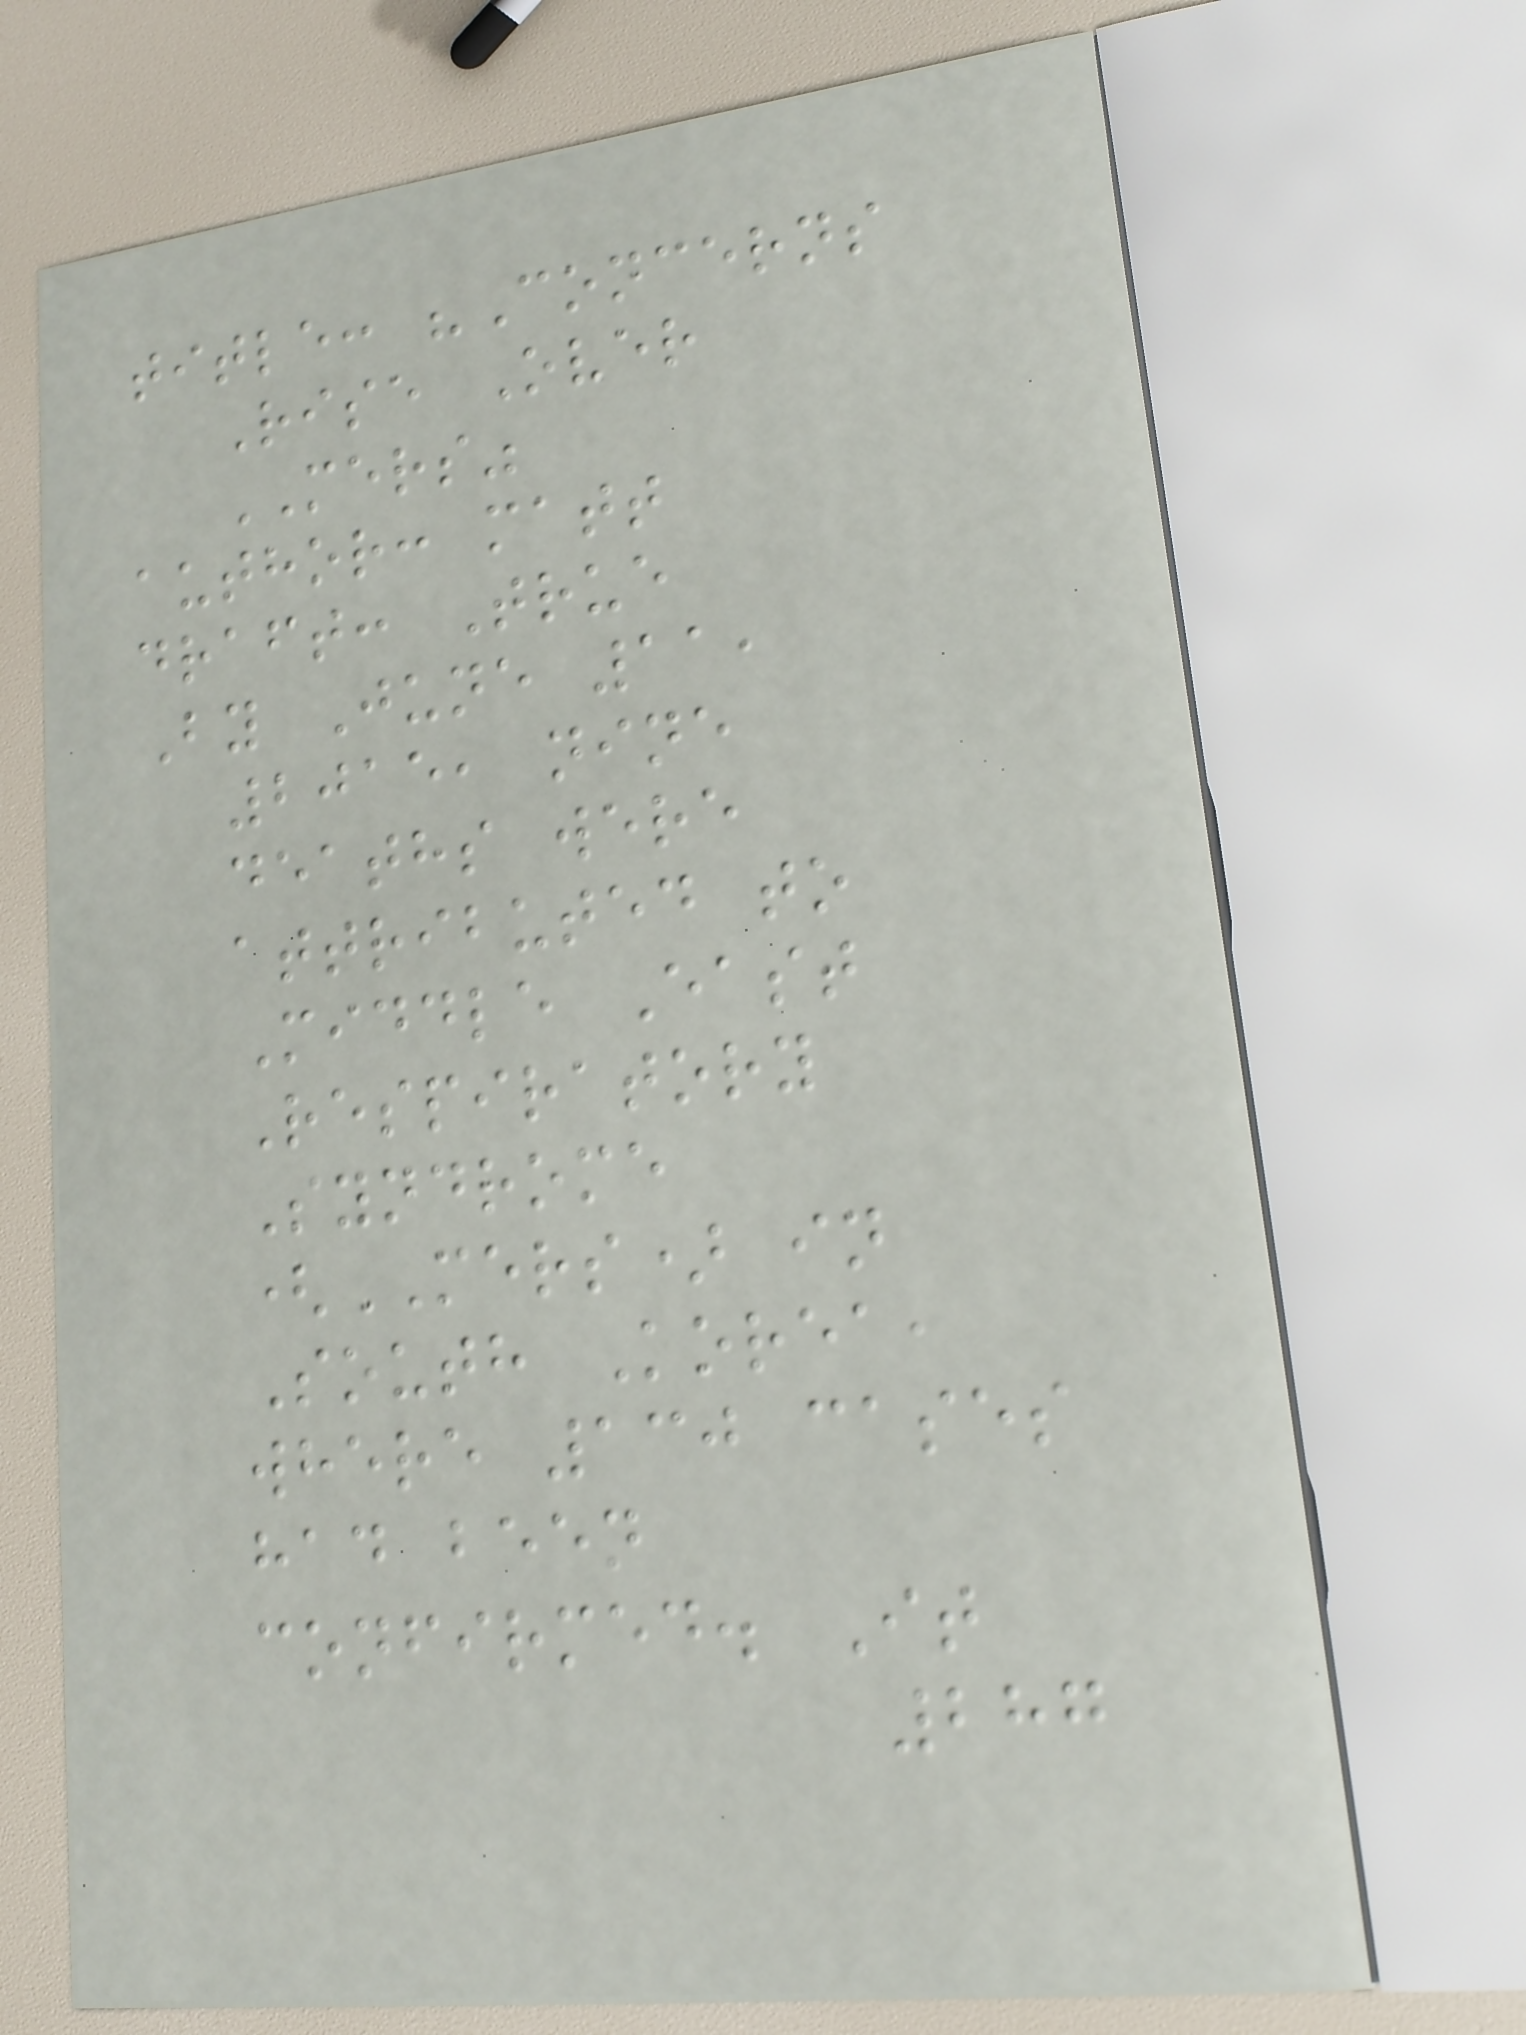title: "Concerns
Rise Over
MERS"
author: matt
draft: True
By June 11,
2015, nine
deaths were
attributed to
Middle East
Respiratory
Syndrome
(MERS) in
South Korea,
where 130 cases
had been
confirmed. It
287
